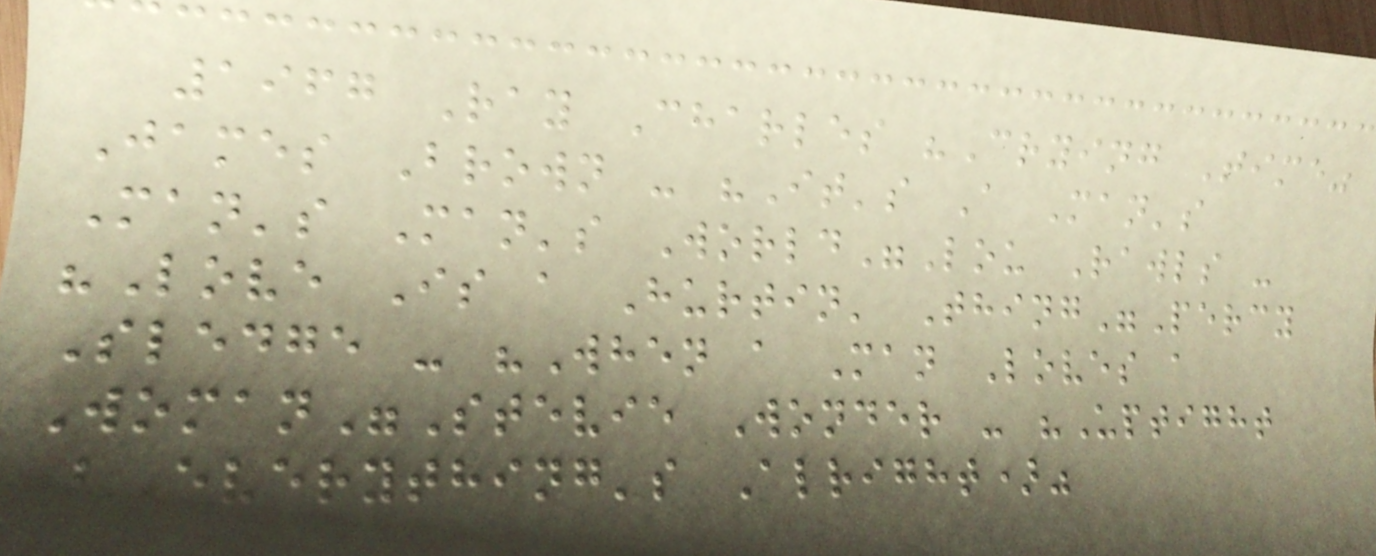1967 Ray Charles "Crying Time"
James Brown - "It's A Man's
Man's Man's World"Lou Rawls -
"Love Is a Hurtin' Thing"Percy
Sledge - "When a Man Loves a
Woman"Stevie Wonder - "Uptight
(Everything's Alright)"
